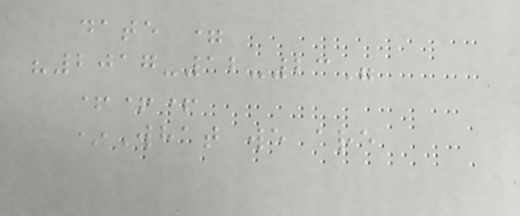date =
"2017-12-23"
+++
*What we are
